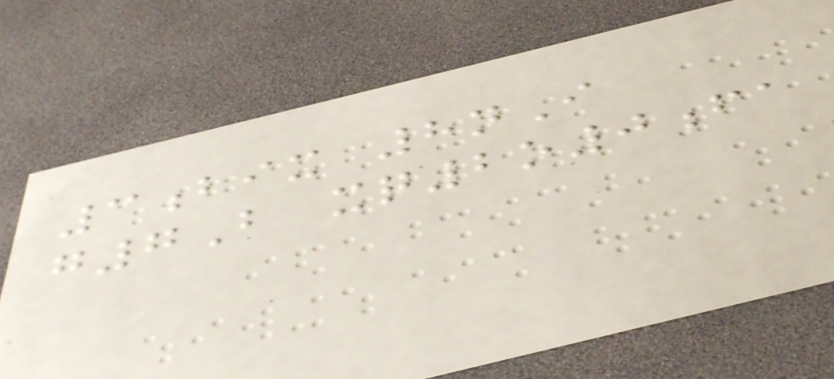3bix 8nI
g7B xq2o0fa
